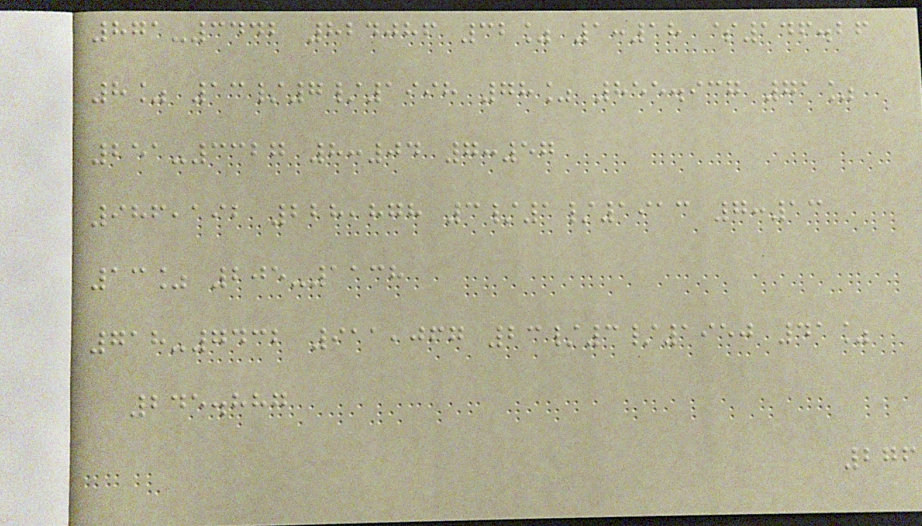871-3442 824086 32% 1:18 $146.26
8% 13/7/1998 78% 855.937 71%
251-3327 8:04 7:57
986,192 228,878 3/1/1913 7:13
13% 205-1138
718-7432 911,067 23/3/1950 41%
245.887
276
